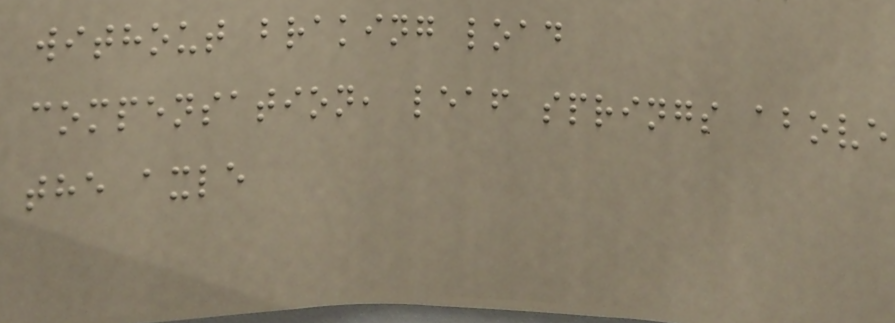without braking load
compensation, leaf springs above
the axle
